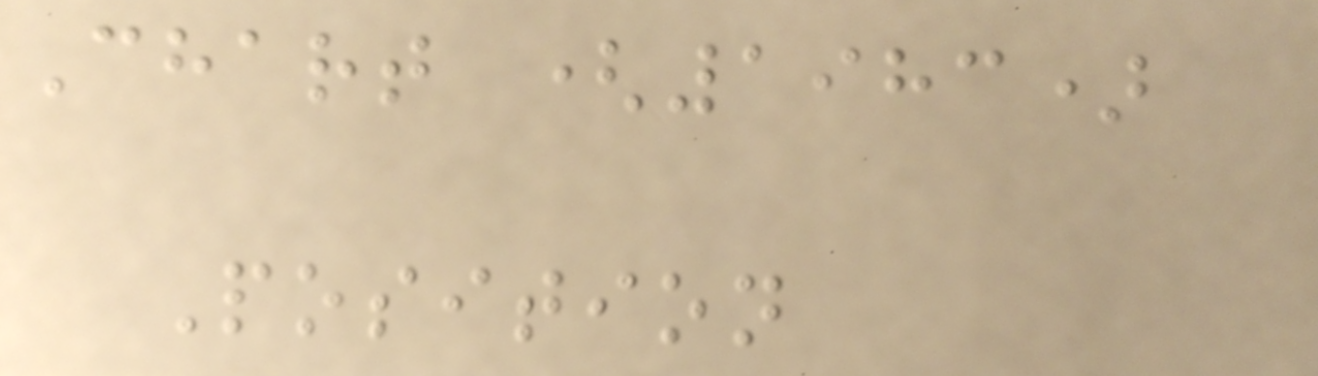Chart (1983)
Position
